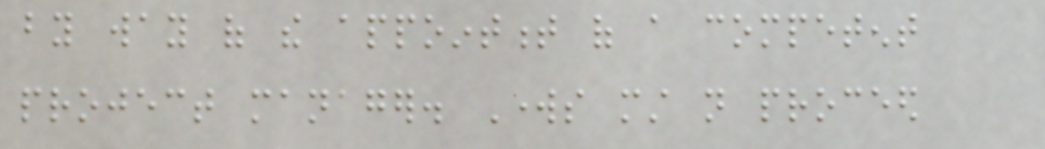by way of the appointment of a competent
project manager. Works must not proceed
